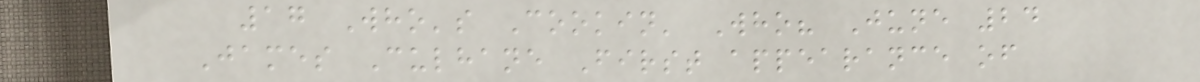17 Who's Cookin' Who? June 24
James Culhane First appearance of
